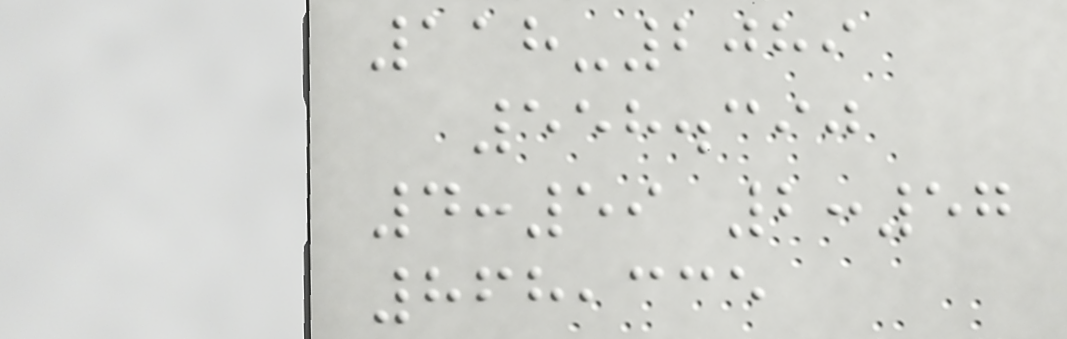118-2089
558.390
4:59 2:57
868,335
